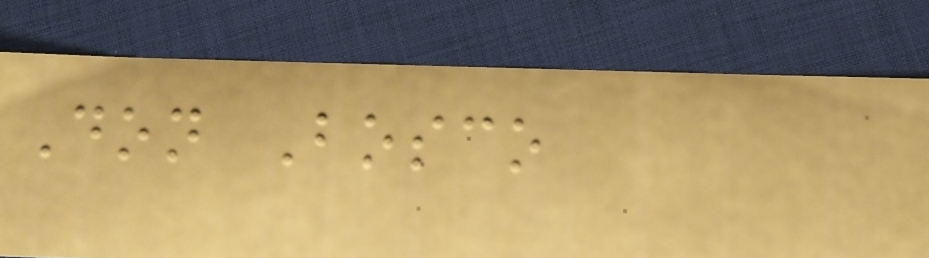Don Bosco
